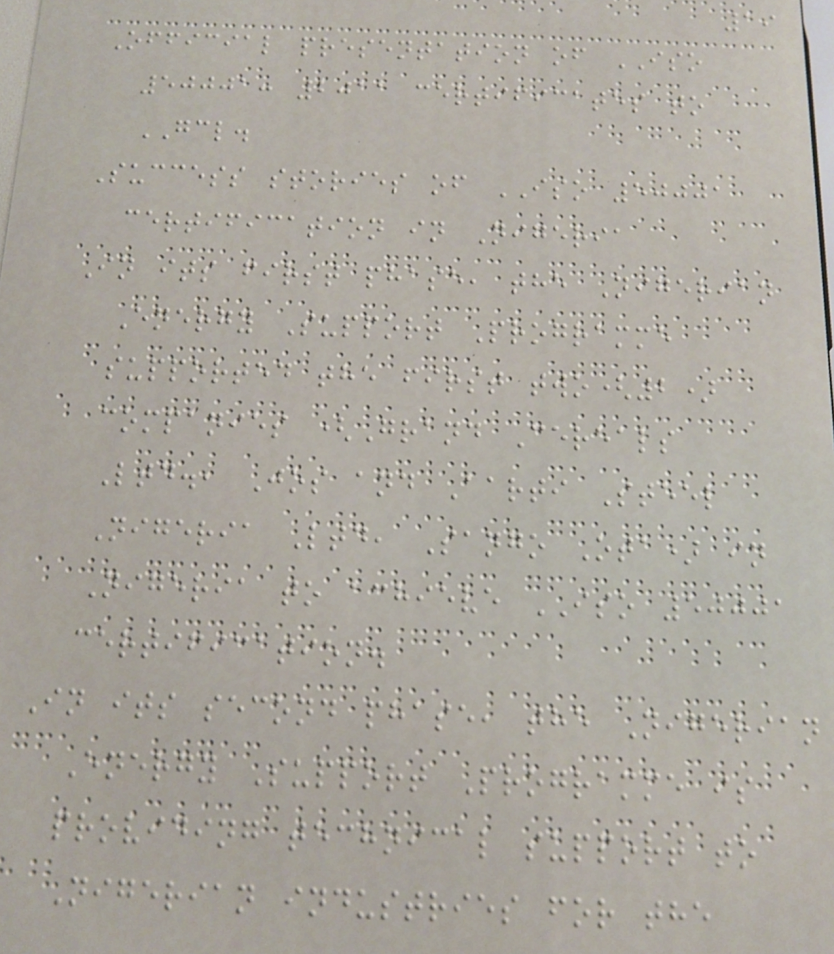19
Official presentation of ISO
50001: 2011 certificates to
GCL.
Success stories of ISO 50001
certification in Nigeria
In its first phase, the Nigerian
Energy Support Programme
supported the first two(2)
companies (Grand Cereals
Ltd., Jos and Aarti Steel
Nigeria Ltd, Sango Ota) in
Nigeria to achieve ISO 50001
certification.
In its second phase, the Nigerian
Energy Support Programme is
providing technical support to
Nigerian industries for the
